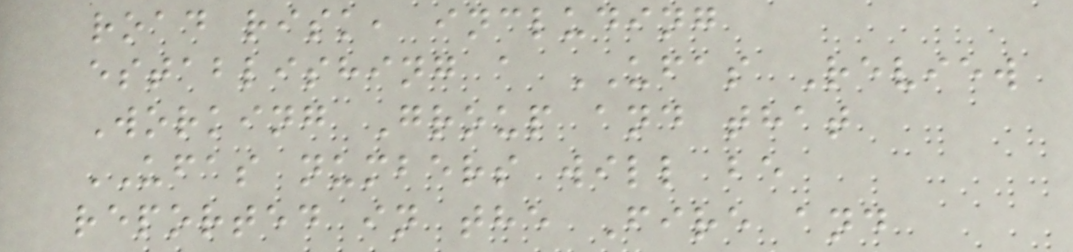road risk, including
establishing a UFAS Review
Working Group and that
UFAS numbers will be
reported in the Fire and
